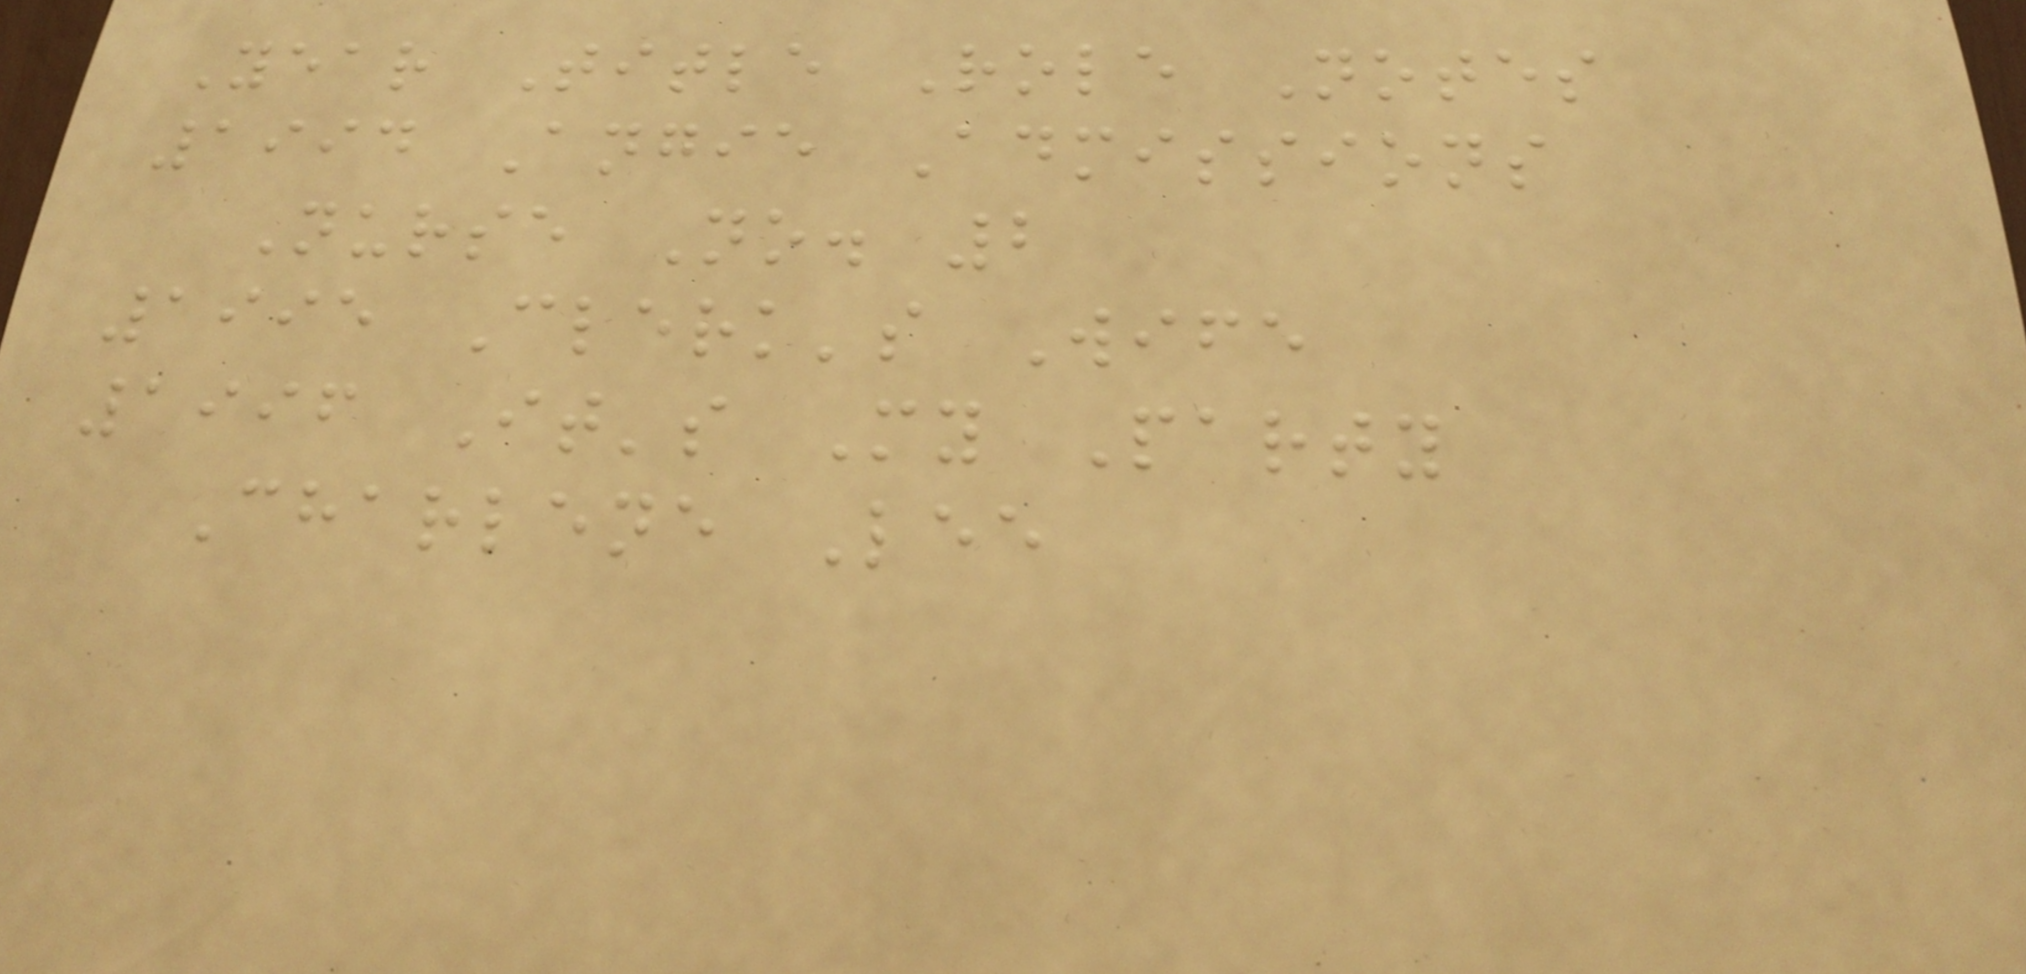Year Title Role Notes
1994 Angie Admissions
Nurse No. 2
1995 Clerk's Wife
1996 It's My Party
Charlene Lee
